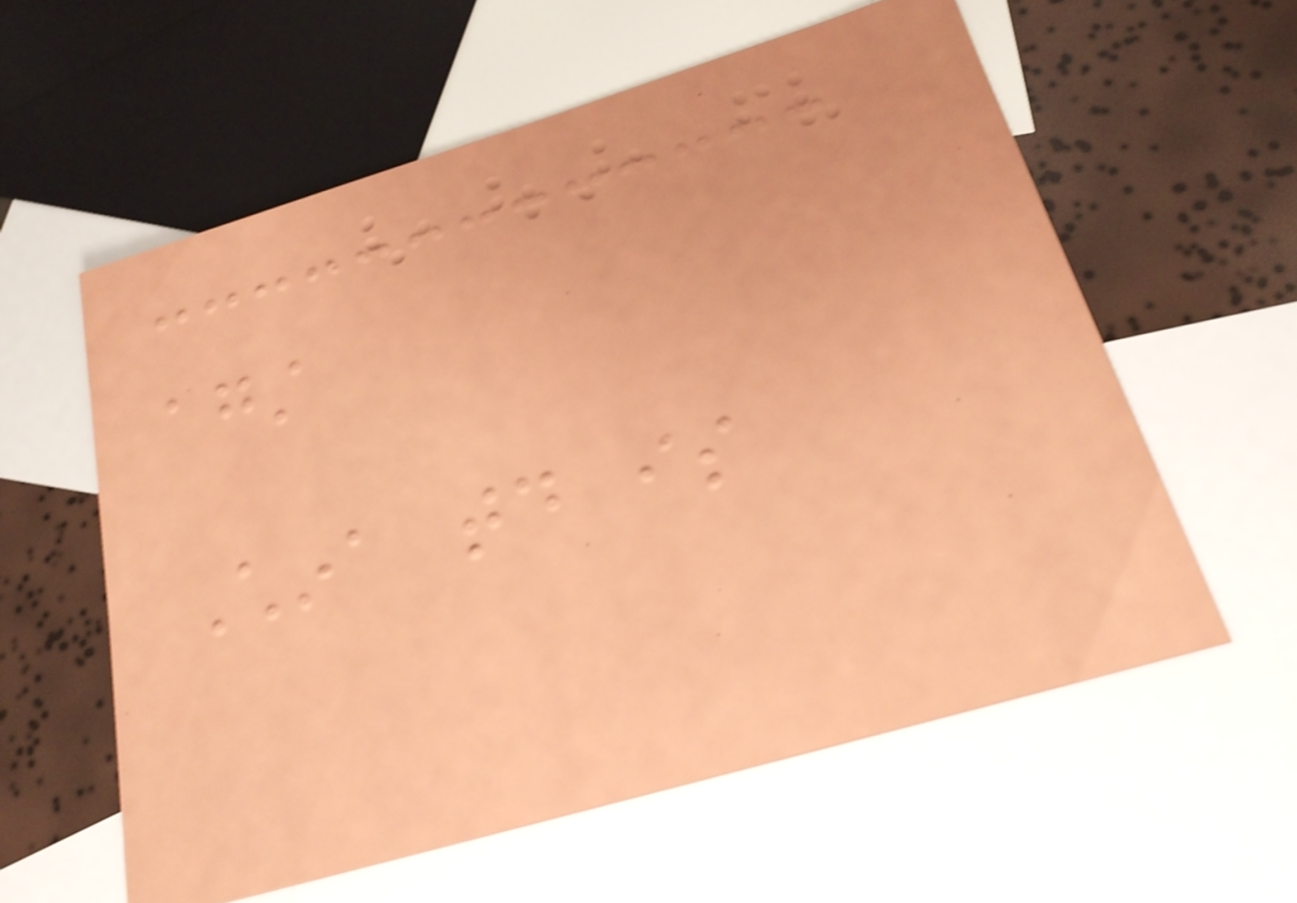against
China today is
